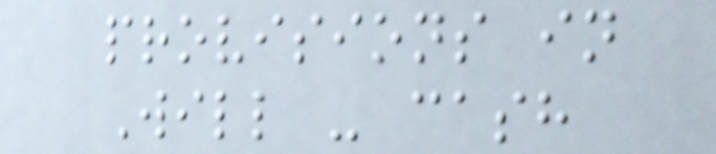provisions in
Will - cash
